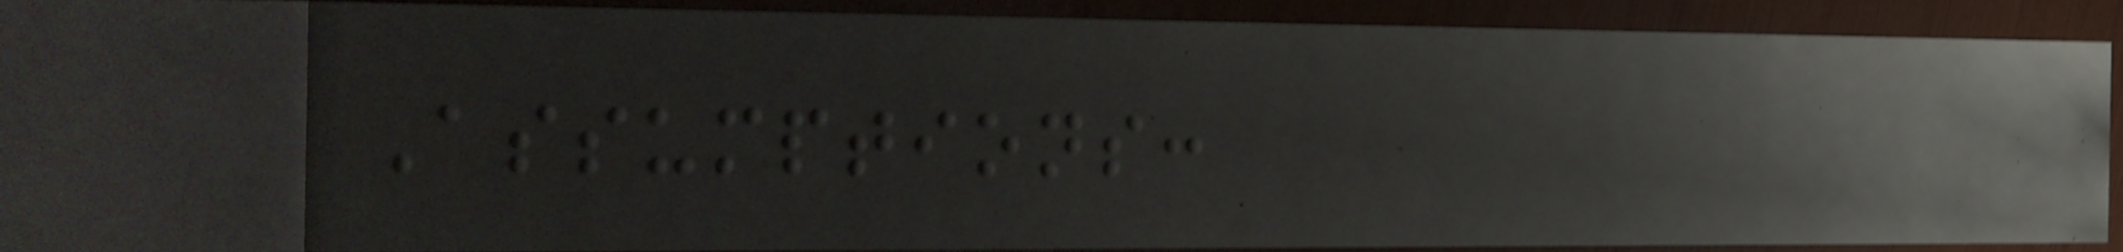Assumptions:
